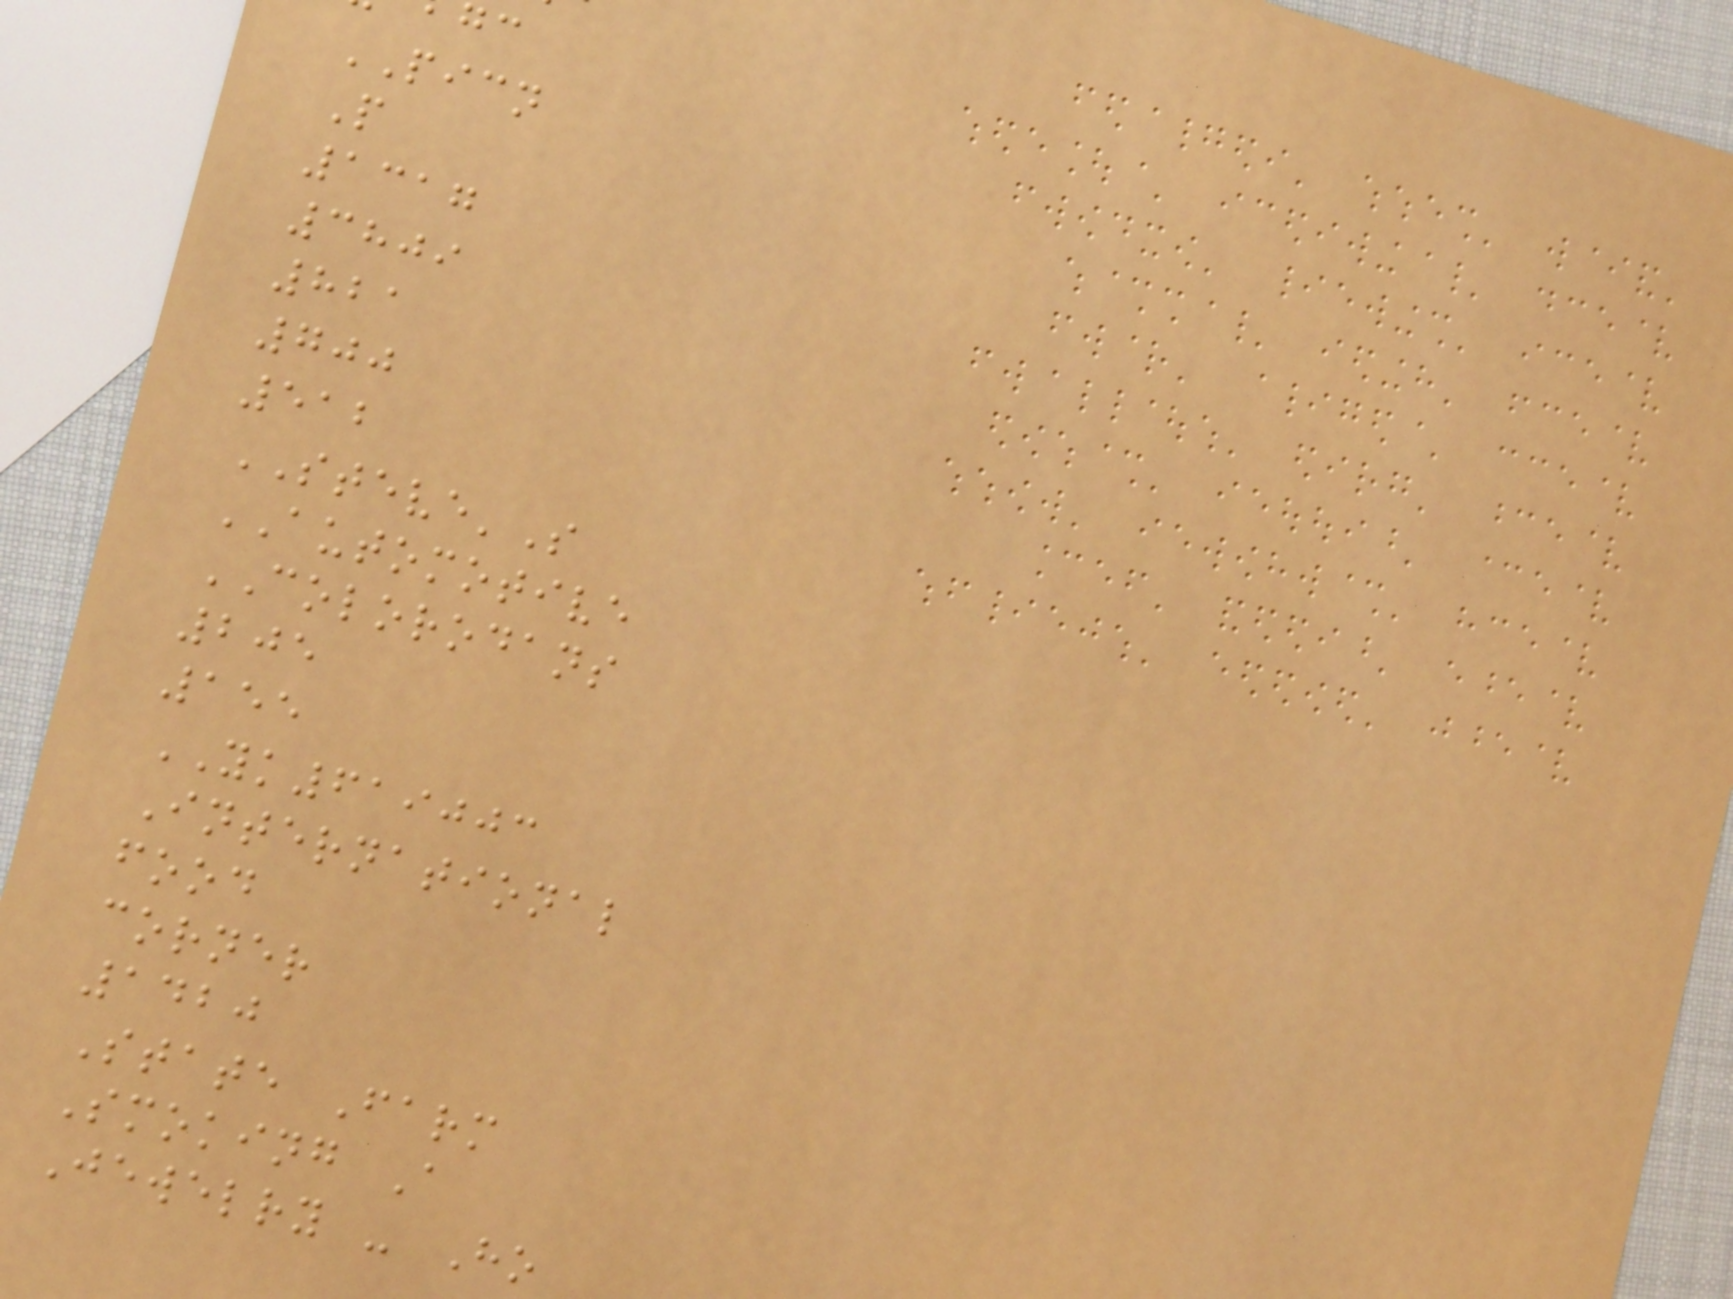PICN
P
1317
3809
821
700
512
STEVE'S
AUTOMOTIVE
COLORODANS
205
155
YK619003
International
food
corner
1420
State Farm
Smoking A
Jewelry - Ho
